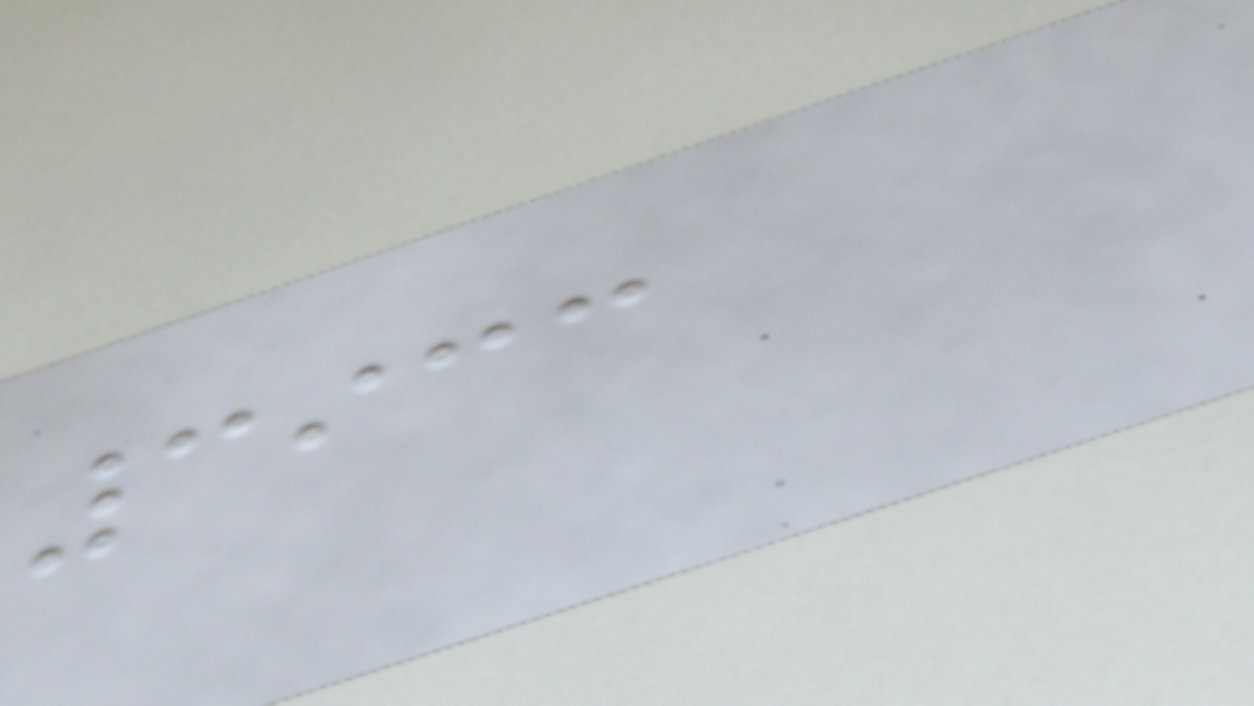3933
